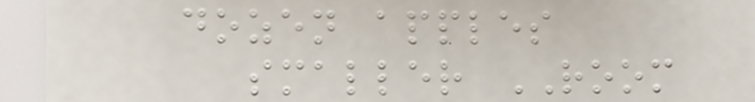dozen apples
smaller ROOM
